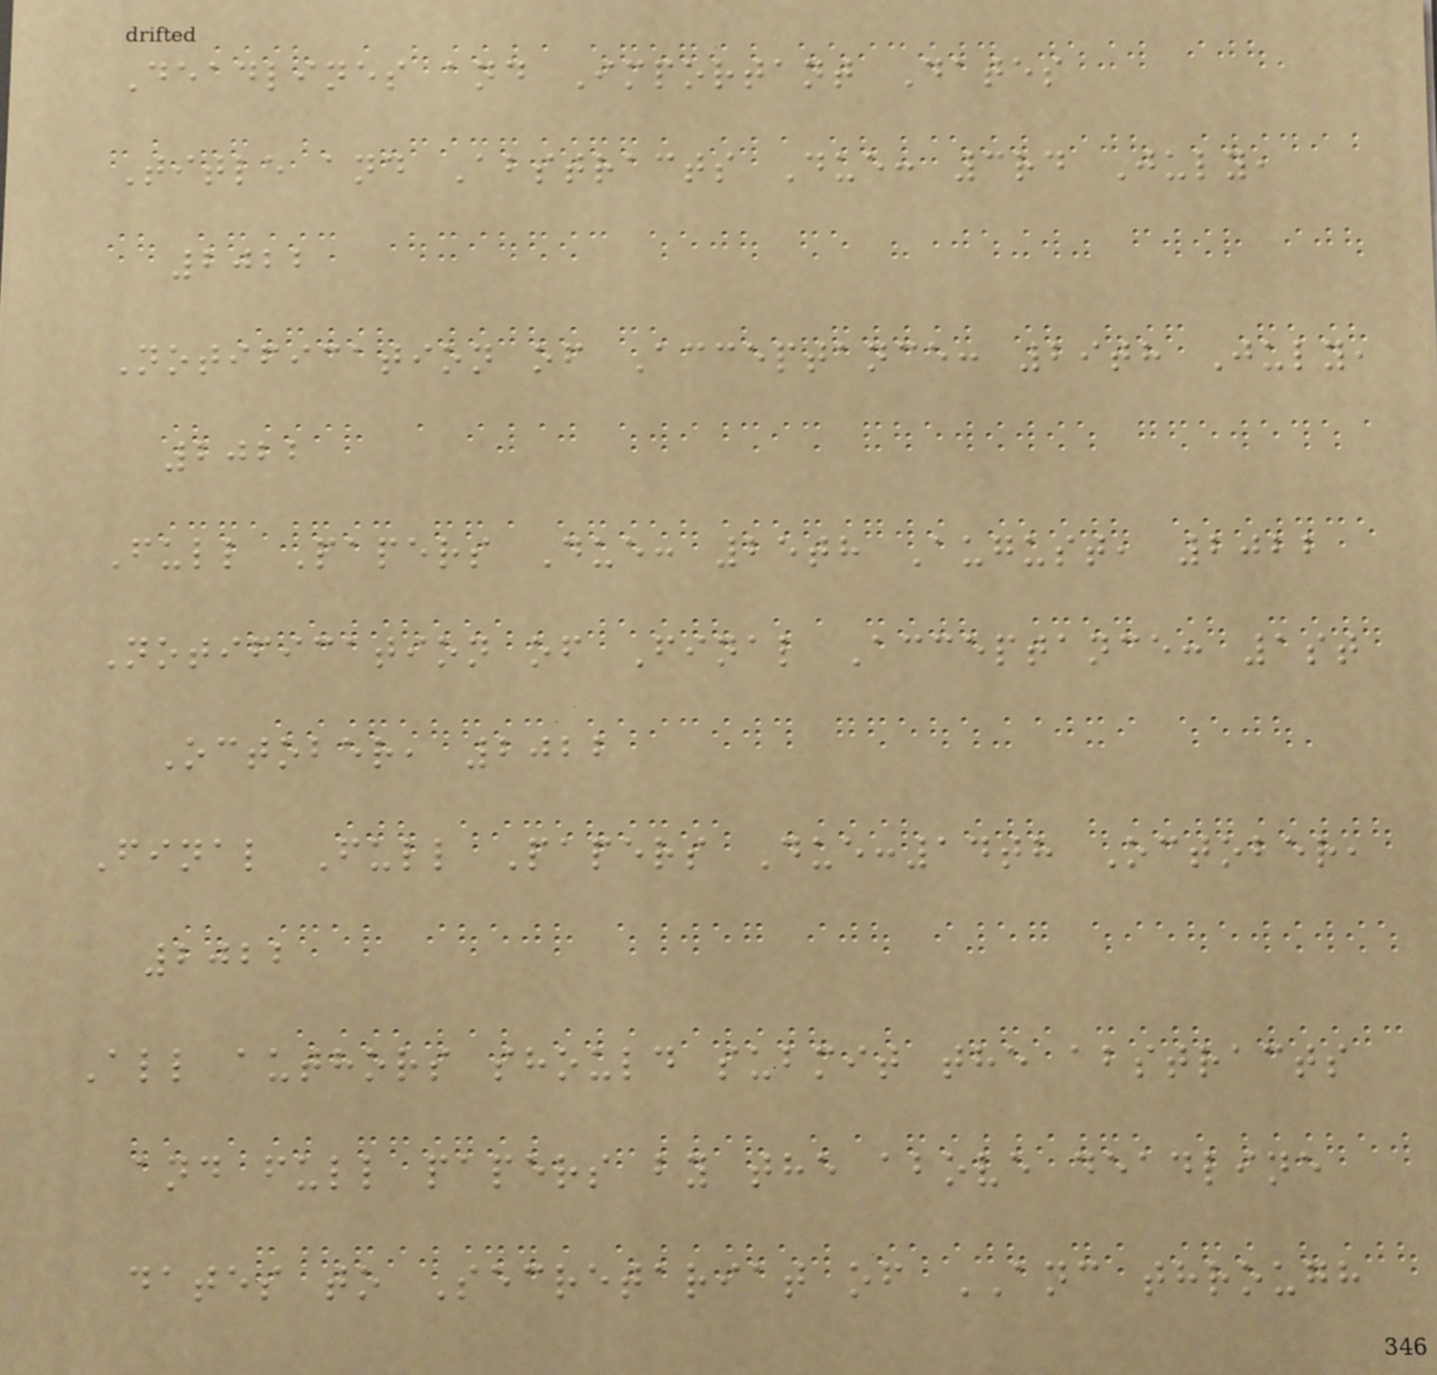Deadlines and Important Dates
Title and Abstracts Due: 3rd July,
2022
Notification of Acceptance: 29th July,
2022
Full Papers Due: 25th August, 2022
Notification of Final Acceptance: 1st
October, 2022
Final Full Papers Due:14th October,
2022
All authors should submit the abstracts
and full papers by the above deadline
dates to Secretariat of ANC through
